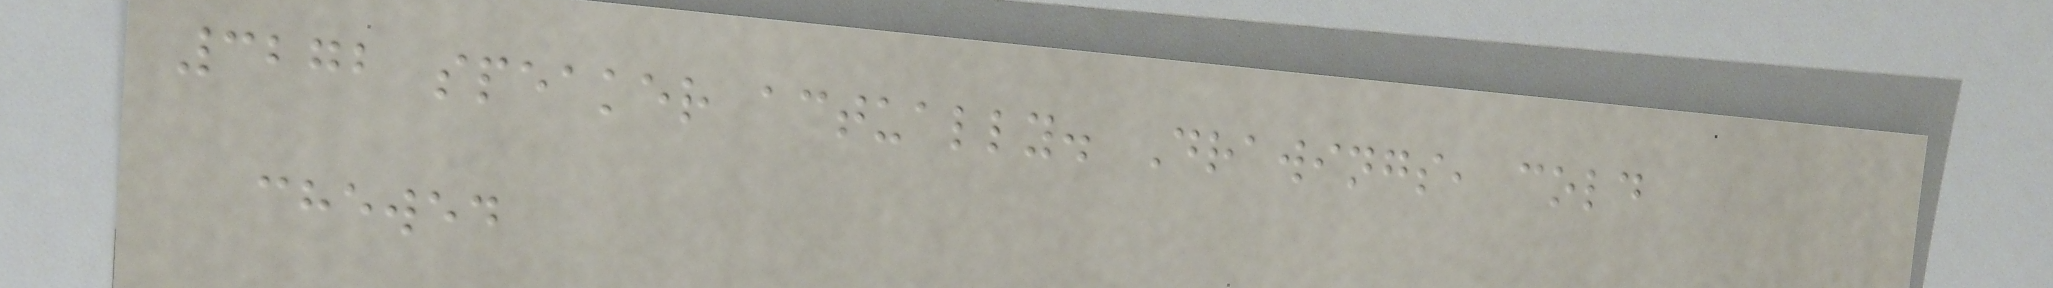3272 speaker actually. Drawings, cold
chewed
